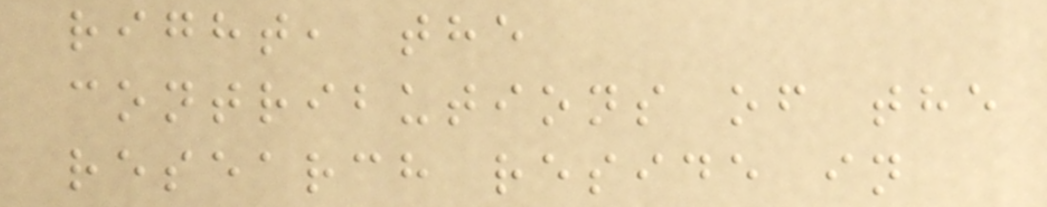right, the
contributions of the
research reside in
